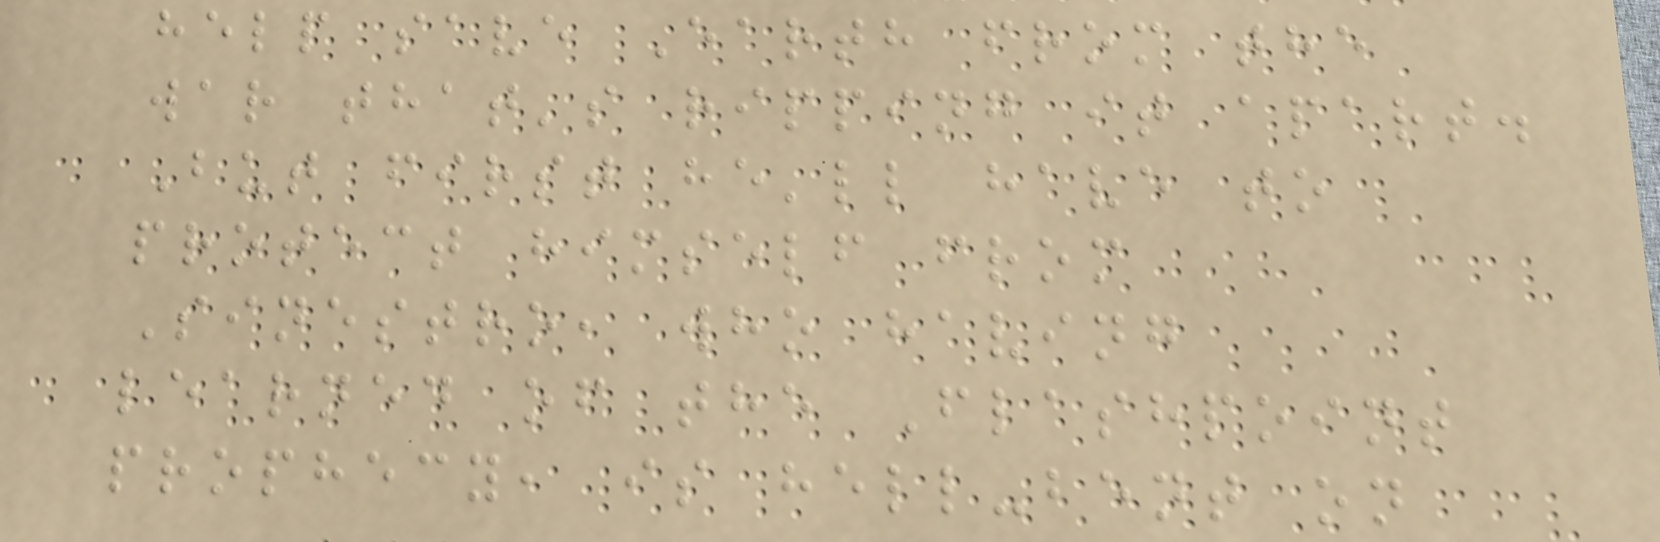help save Earth from the
war that's ripping it apart.
But first he'll have to
protect himself from
Sinestro, who having
learned of the Flashpoint
prophecy, is hell-bent on
